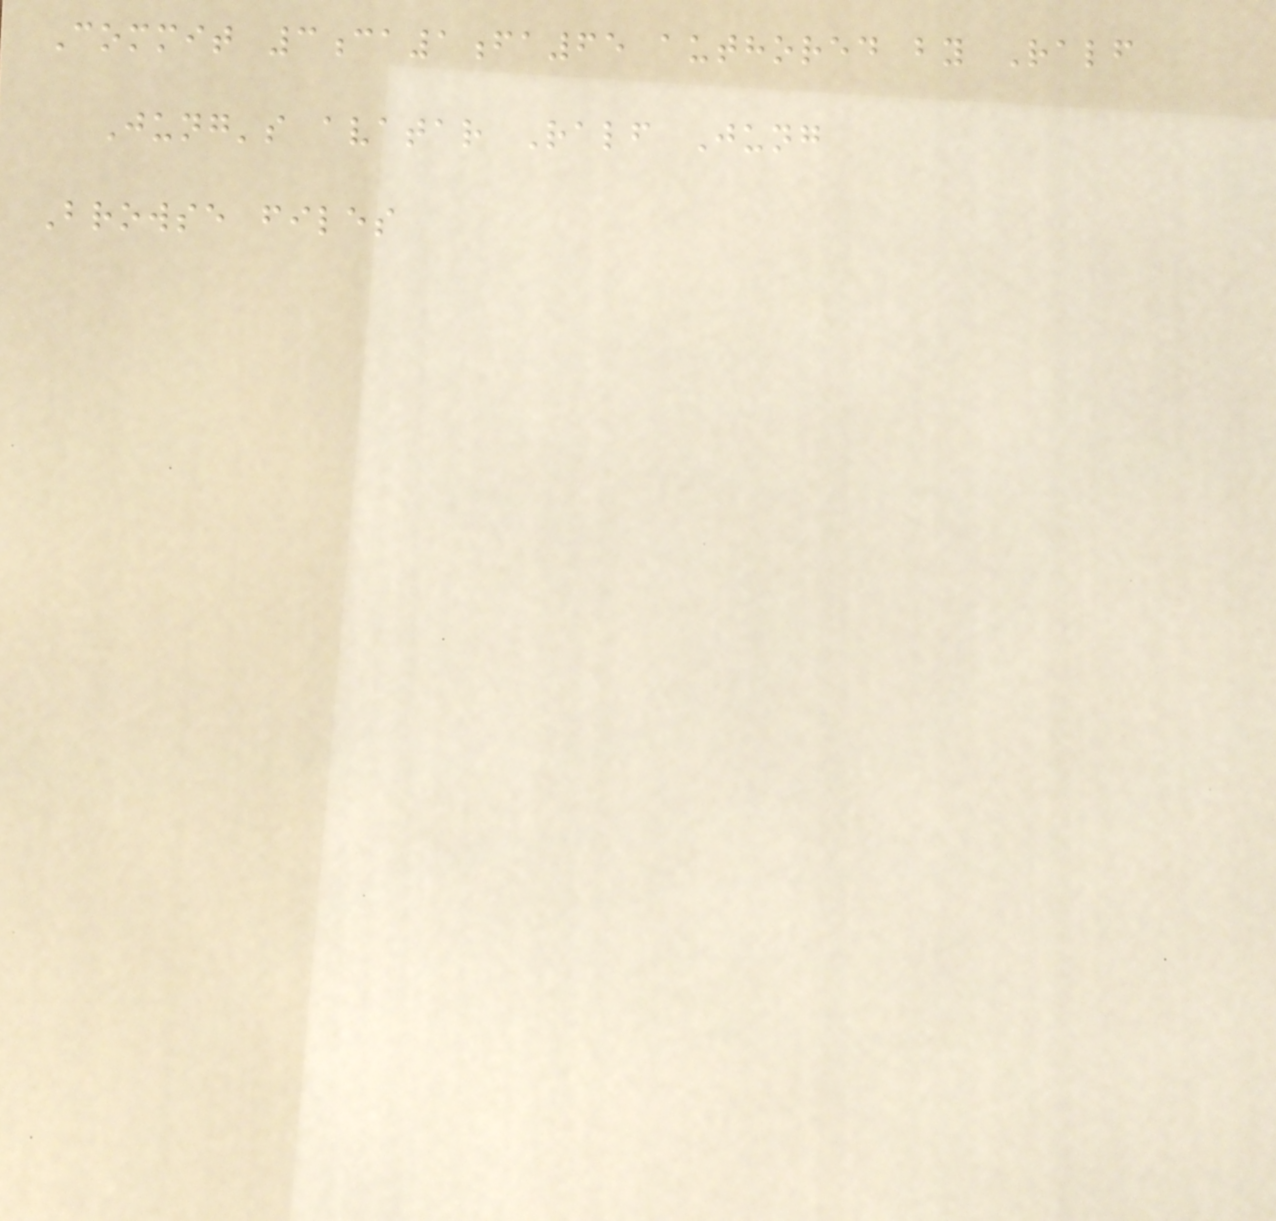Commit 3ca1fa65 authored by Ralf
Jung's avatar Ralf Jung
Browse files
